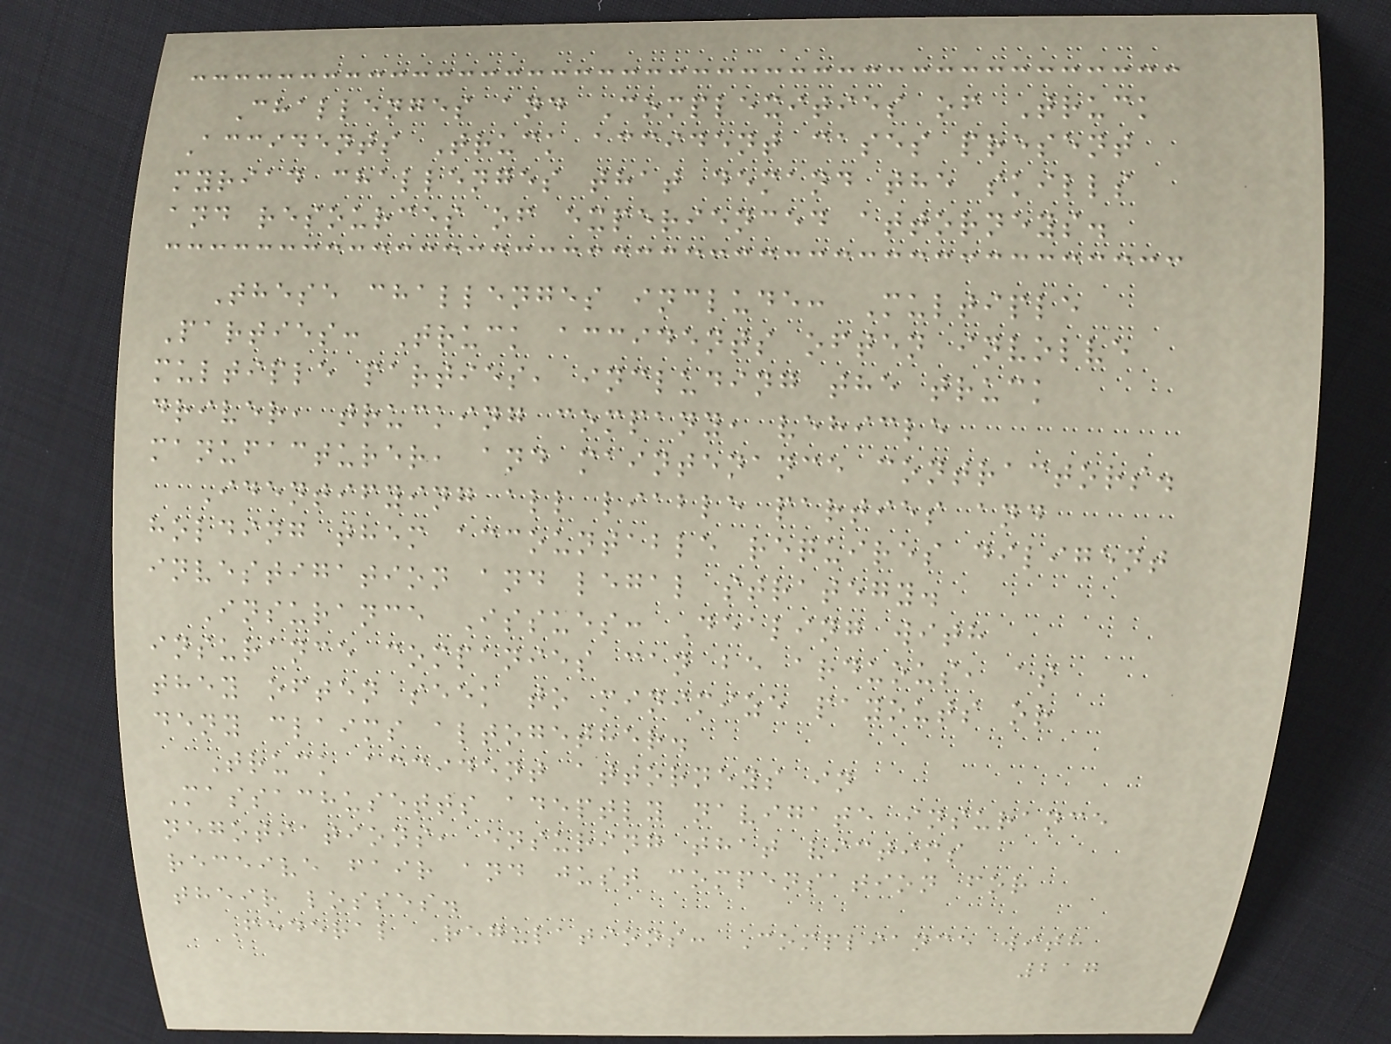Challenges and Complexities of Truck
Accidents Truck accident cases present
myriad challenges that demand the skills
and resources of experienced attorneys.
These challenges include: Multiple
Parties: Truck accidents often involve
multiple parties, including the truck
driver, trucking company, vehicle
manufacturer, and maintenance contractors.
Identifying all liable parties and
holding them accountable requires diligent
investigation and legal strategy.
Insurance Issues: Dealing with
insurance companies can be arduous, as
they often seek to minimize payouts or
deny claims altogether.
Truck accident attorneys in
Massachusetts adeptly navigate insurance
negotiations, ensuring that victims
receive fair and just compensation for
their losses.
Federal Regulations: Compliance with
217
